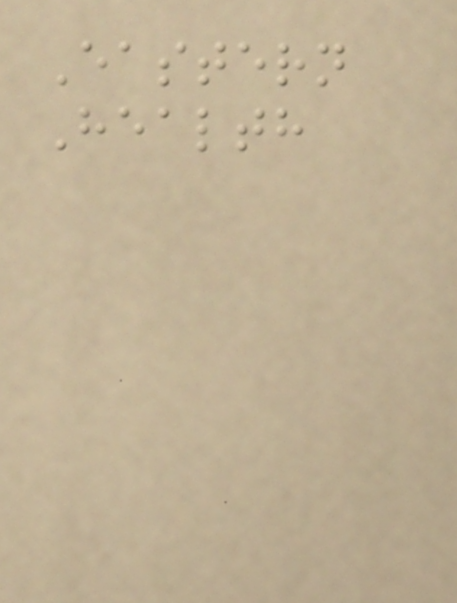Eastern
Health
